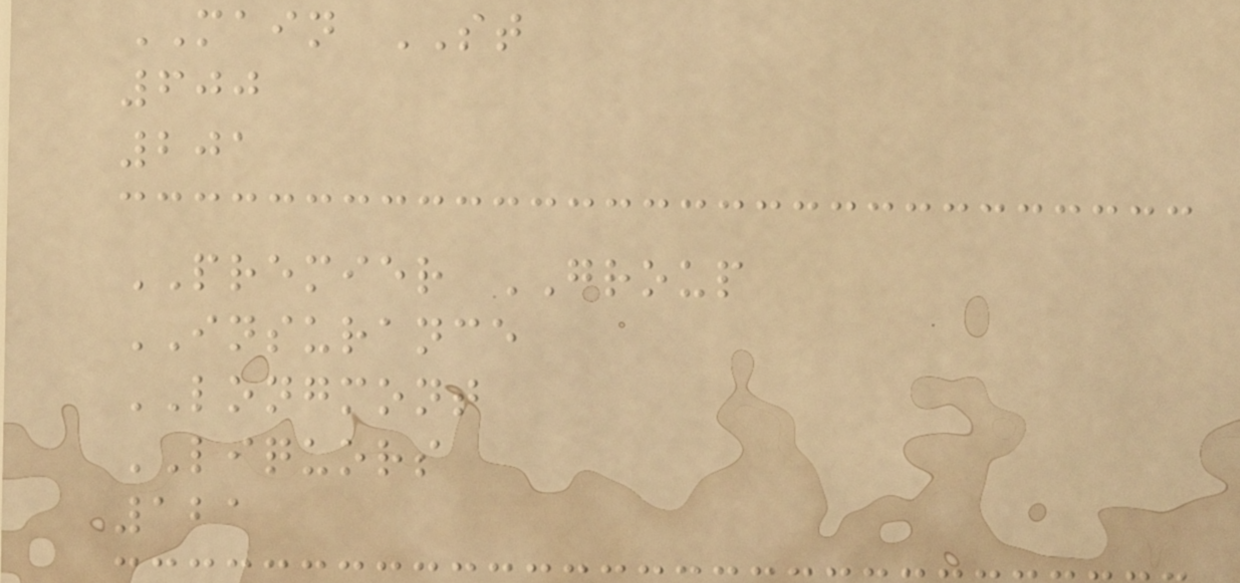MAIN ST
600
201
PREMIER GROUP
INSURANCE
LONGMONT
LIQUORS
121
